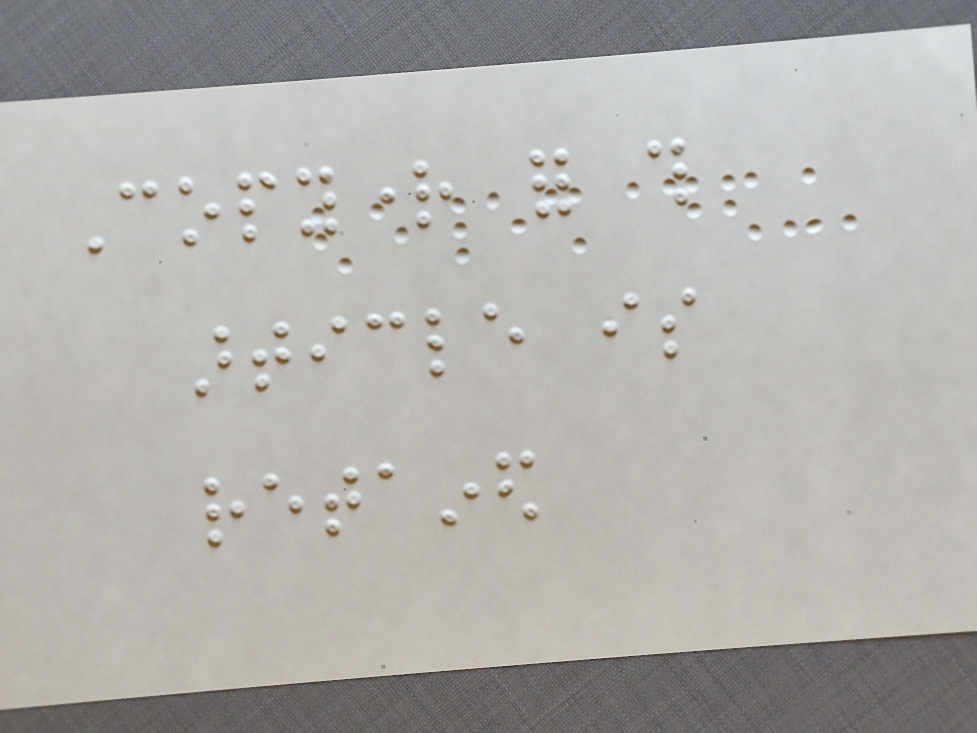Copyright for this
article is
retained
